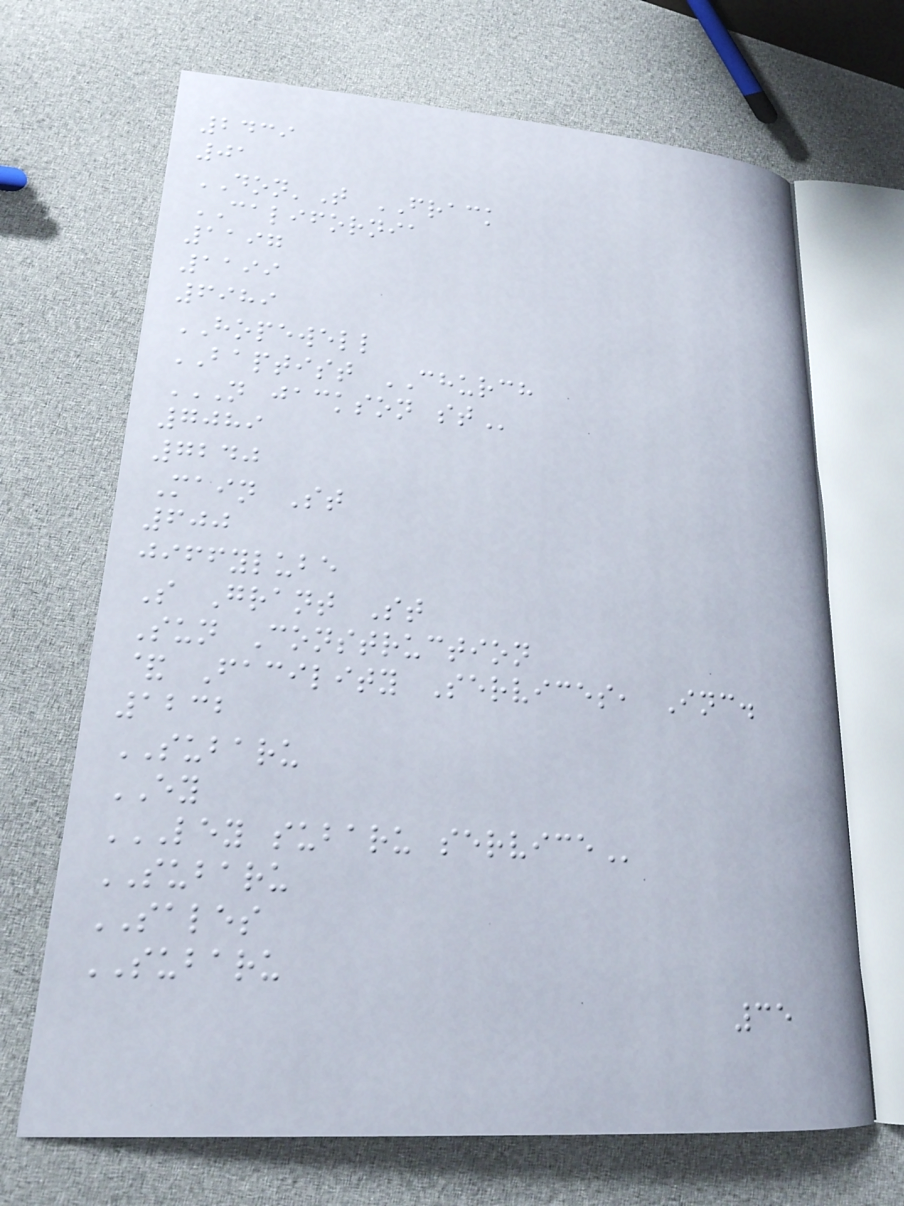2439
01
DON'T FRACK
CALIFORNIA
1197
1199
6989
HOPEWELL
BAPTIST CHURCH
N JACKSON ST
7089
7240
Main St
600
jiffylube
S Grant St
Sun Construction
& Facility Services, Inc.
1232
SUBARU
EY
LEY SUBARU SERVICE
SUBARU
SALES
SUBARU
35
